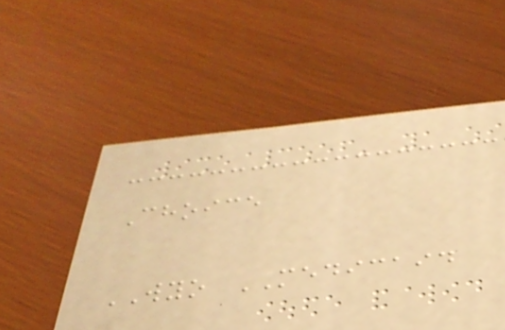Choice
WYO MEDICAID
